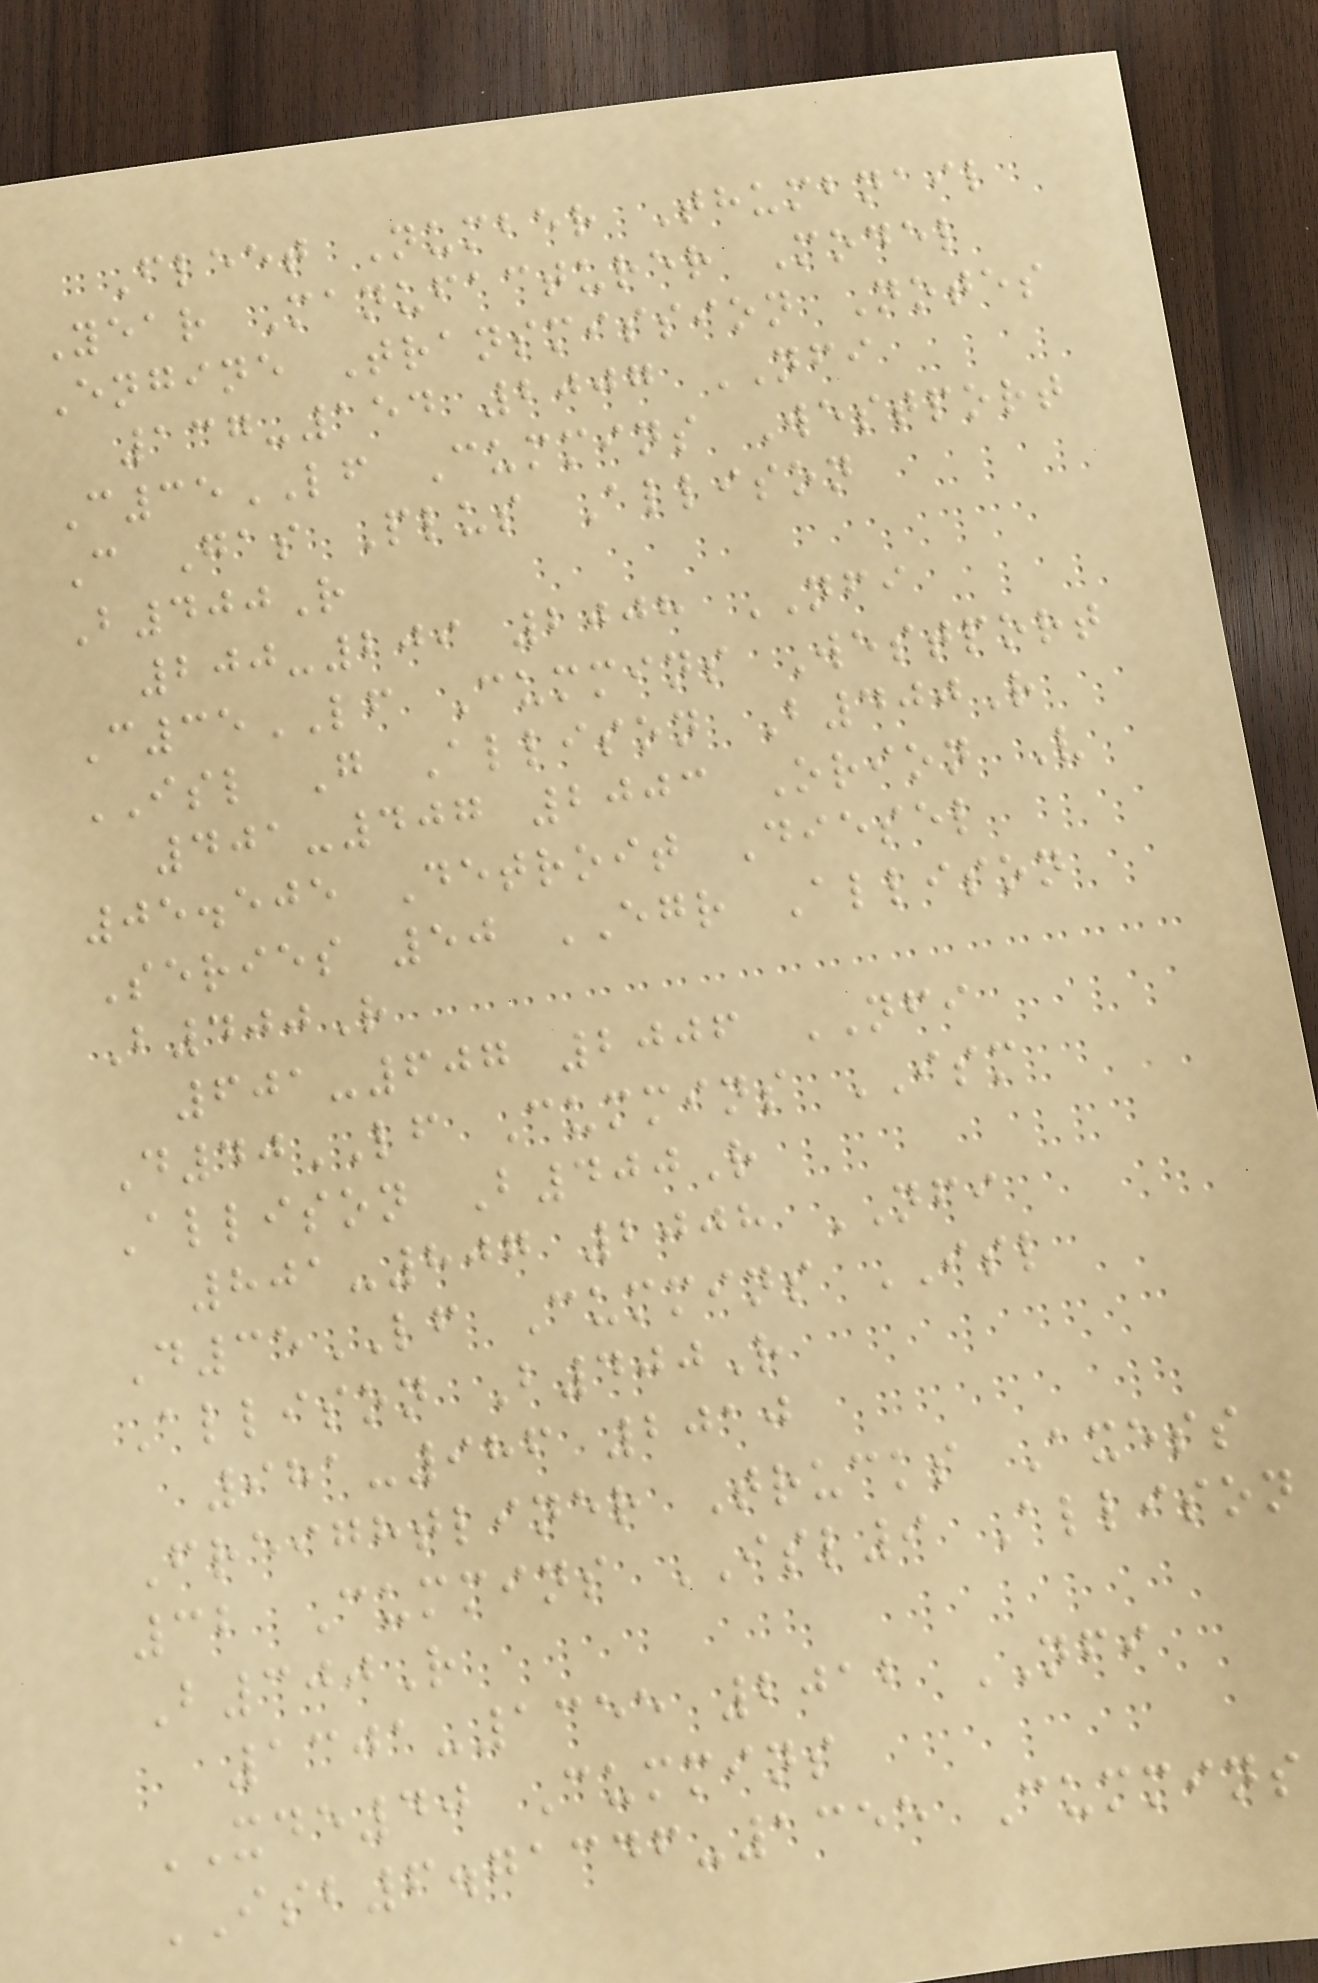Fleet Number Thumbnail
Year Manufacturer Model
Engine Transmission Notes
137-154 2007 NFI
C35LF Cummins Westport
C Gas Plus Allison
B400R
200-209 2008 NFI
C35LF Cummins Westport
ISL G Allison B400R
401-407 2003 Orion V
05.505 Detroit Diesel
Series 50 EGR Allison
B400R
601-607 2006 NFI
D40LF Cummins ISM
Allison B400R
801-807 2008 NFI
D35LF Cummins ISL
Allison B400R
981-986 2010
Freightliner Trucks Axess
32 Cummins ISL9 Allison
B300R
1301-1355 2012 NFI
XDE40 Cummins
ISB6.71346-1355 Cummins
